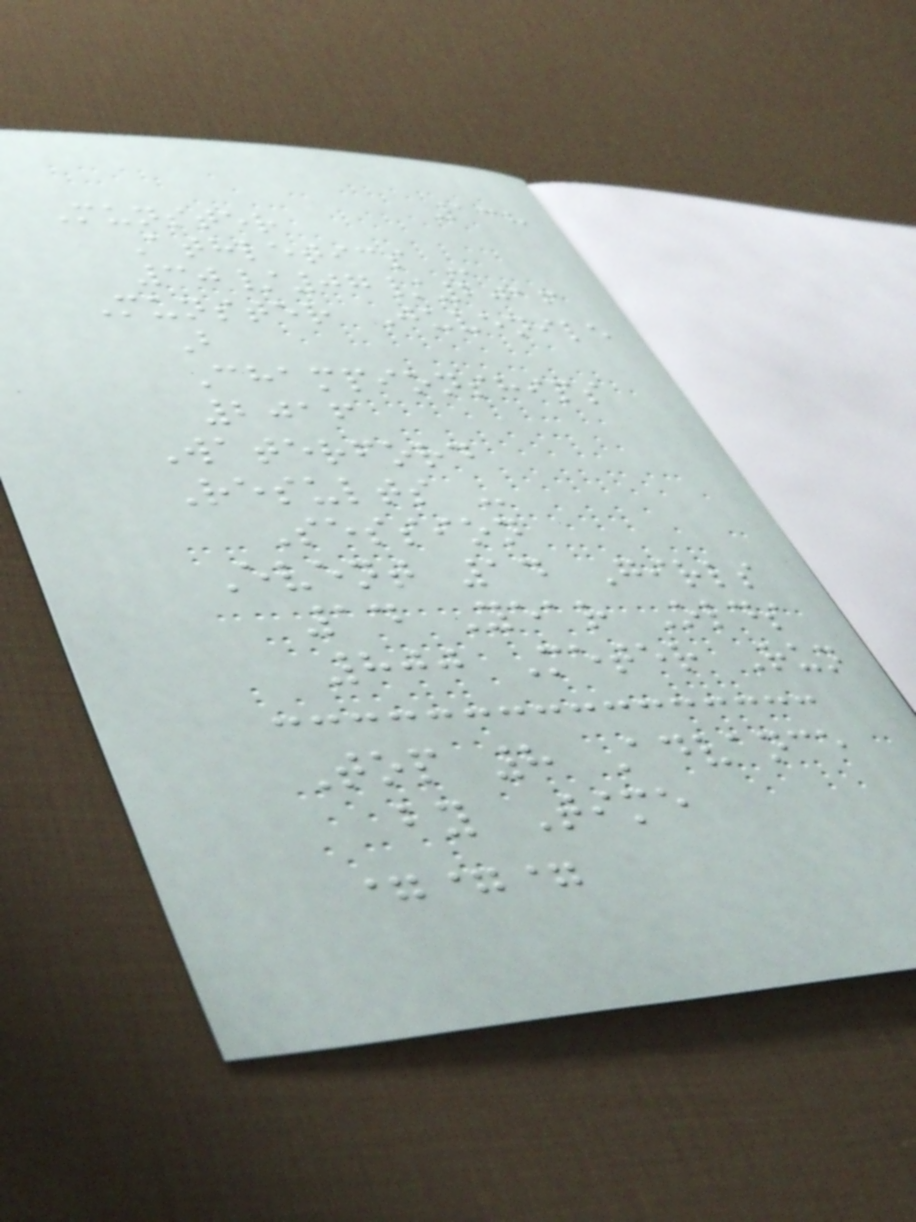138
Munster
Athletics -
30/07/2016
Munster Juvenile
B
Championships
2016
Waterford
Results -
Session
Event 14 Girls
14 Year Olds
800 Meter Run
Top 8 Advance
by Time
===
